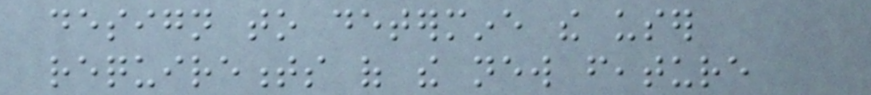design to determine the user
requirements of the new feature
